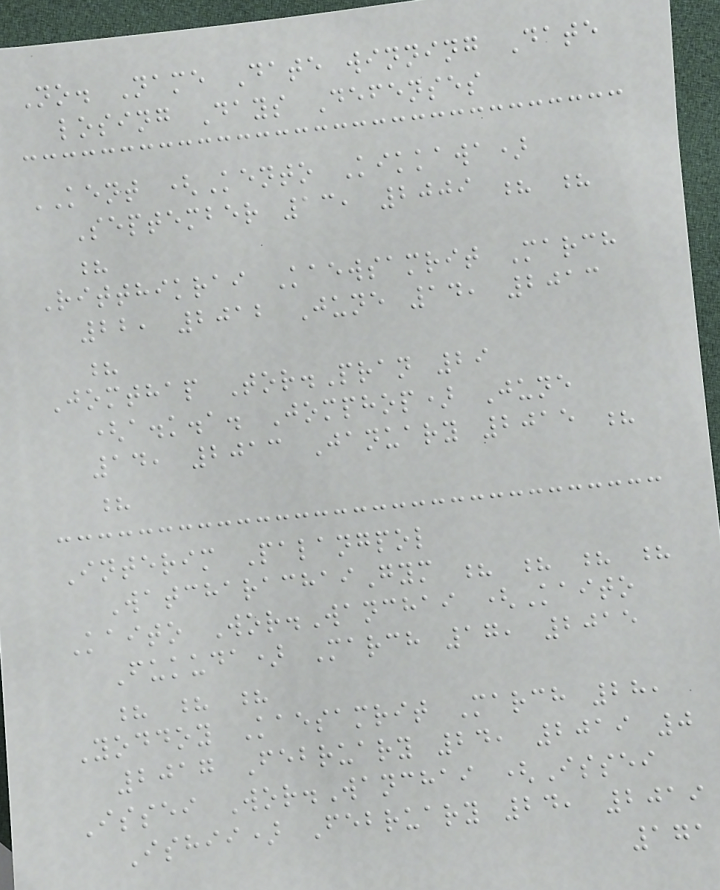No. Name Date winning Date
losing Days Defenses
KENT (Kento Kikkawa)
September 13, 2009 ? ?
?
Ritthikrai Kaewsamrit March
22, 2012 June 14, 2013
?
Jomthap Tor.Pran 29
(a.k.a. Jomphop) June
14, 2013 January 2015 ?
?
Interim Palangpol
WatcharachaiGym ? ? ? ?
Kaito Wor.Wanchai (Kaito
Fukuda) March 17, 2015
? ? ?
Yoddoy Kaesamrit March 28,
2017 February 24, 2019 0
Issei Wor.Wanchai (Issei
Ishii) February 24, 2019
171
